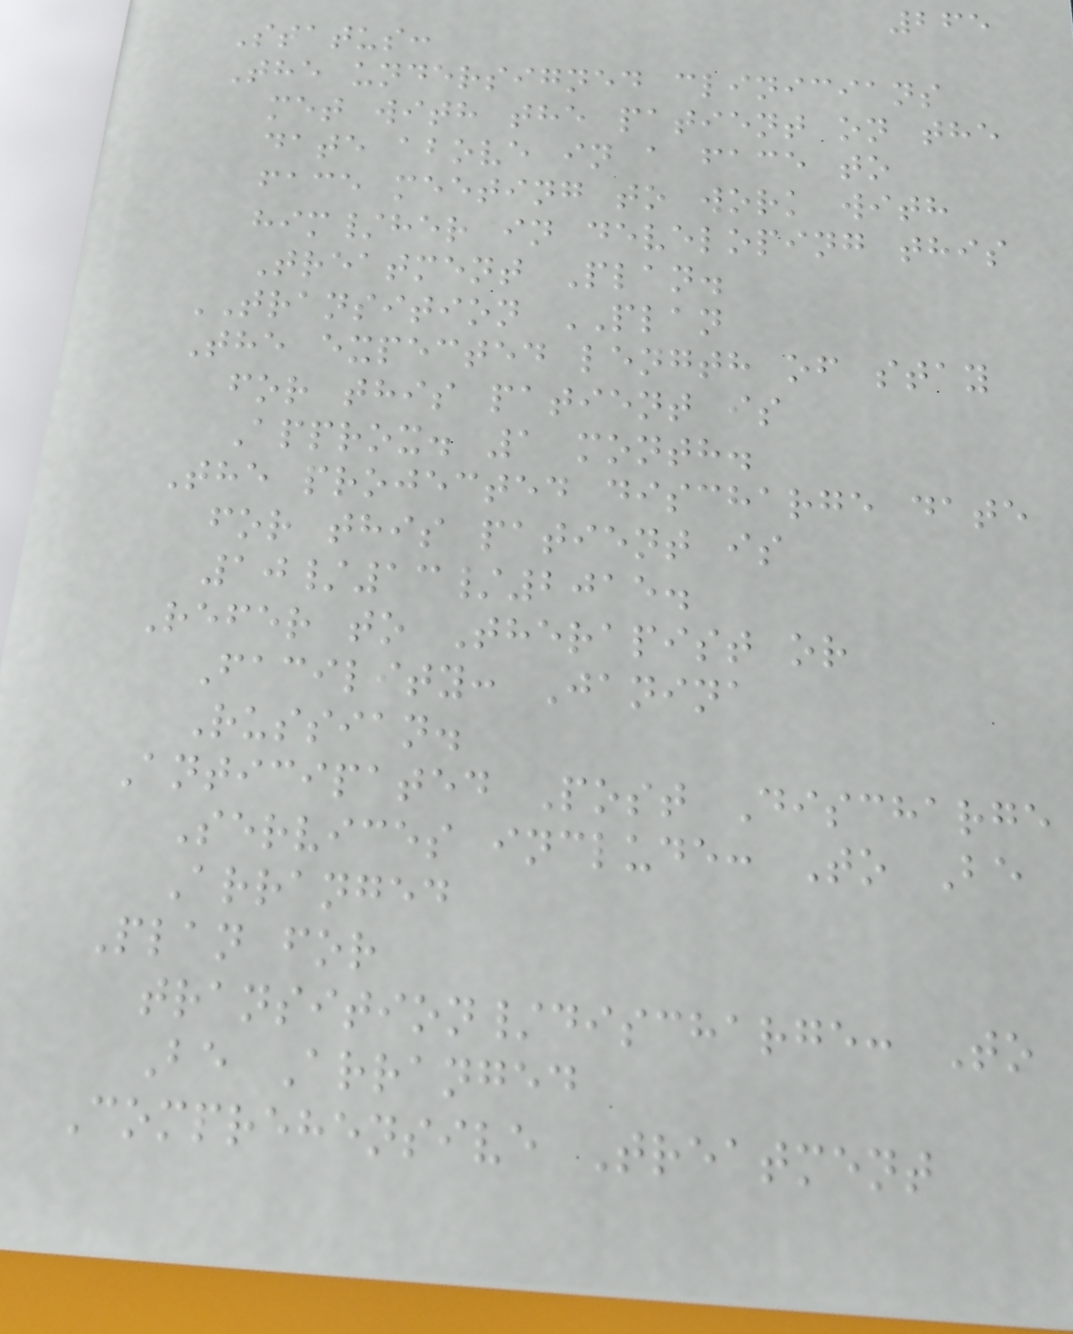265
Status:
The undersigned clinicians
met with the patient on the
date above in a face to
face meeting to work with
him/her in developing this
Treatment Plan.
TRANSITION PLAN
The expected length of stay
for this patient is
Approx. 1 month.
The projected discharge date
for this patient is
10/13/2015.
Refer to Therapist or
Facility: Janina
Russian.
Anticipated Post Discharge
Services include: To Be
Arranged
Plan for
transition/discharge: To
Be Arranged
Comprehensive Treatment
